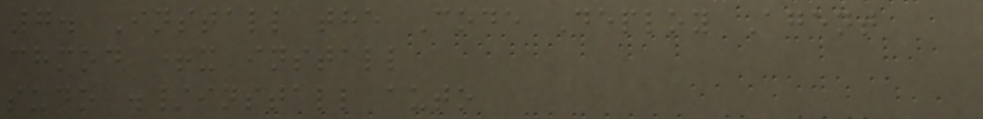7. Install the Code Deploy Agent
chmod +x install
sudo ./install auto
